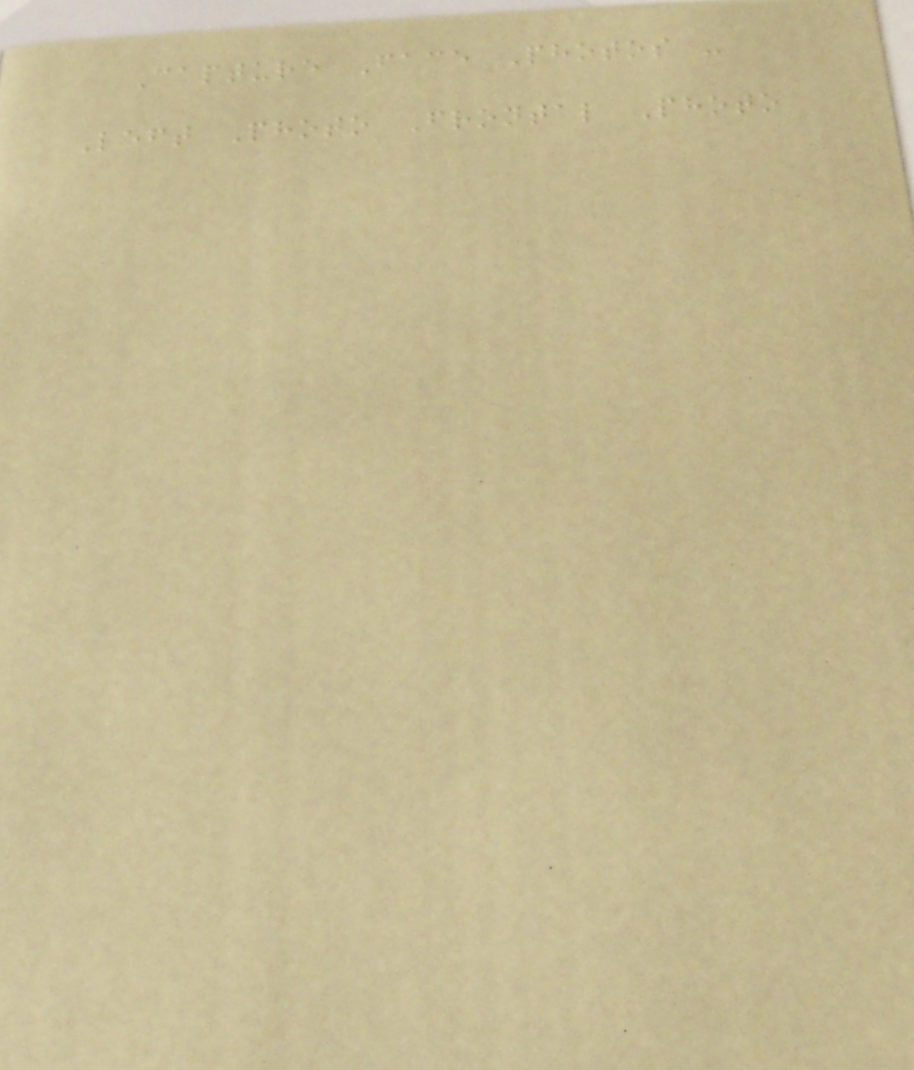Capture Face Photos -
Left Photo Frontal Photo
